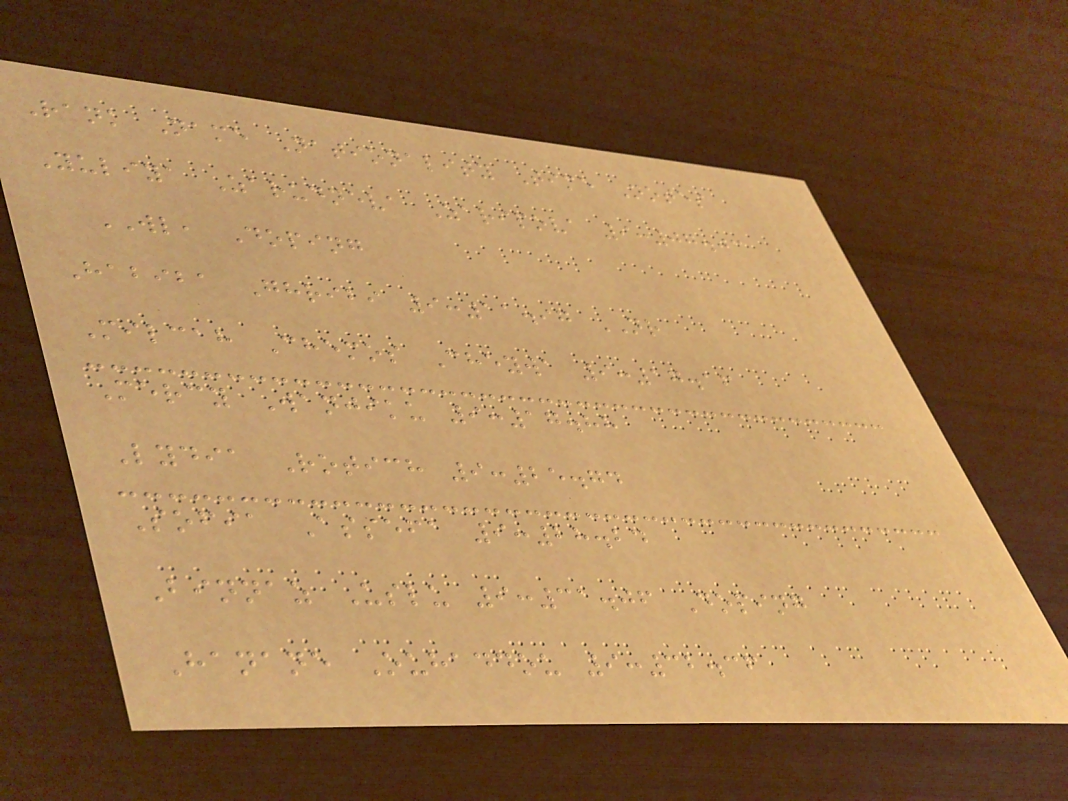Rank Name Nationality Time Notes
Yuliya Zarudneva Zaripova 9:07.03
WL, Doping
Habiba Ghribi 9:11.97 NR
Milcah Chemos Cheywa 9:17.16
Mercy Wanjiku 9:17.88
Lydia Rotich 9:25.74
Sofia Assefa 9:28.24
Binnaz Uslu 9:31.06 Doping
Hanane Ouhaddou 9:32.36
